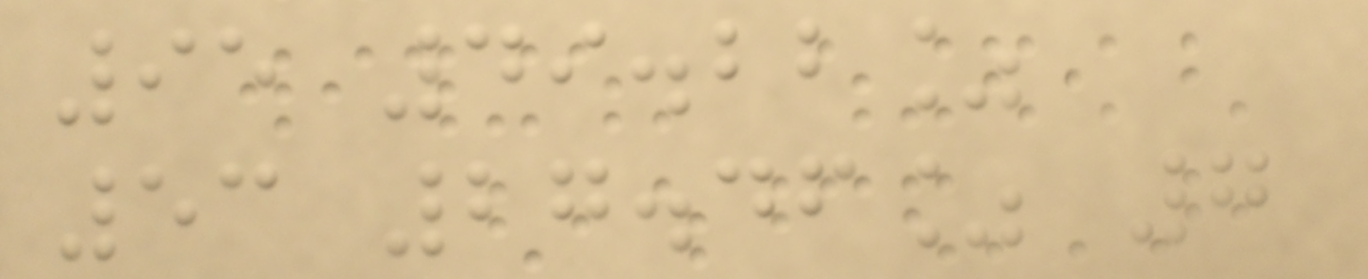95 49.22%
53 27.46% 7
